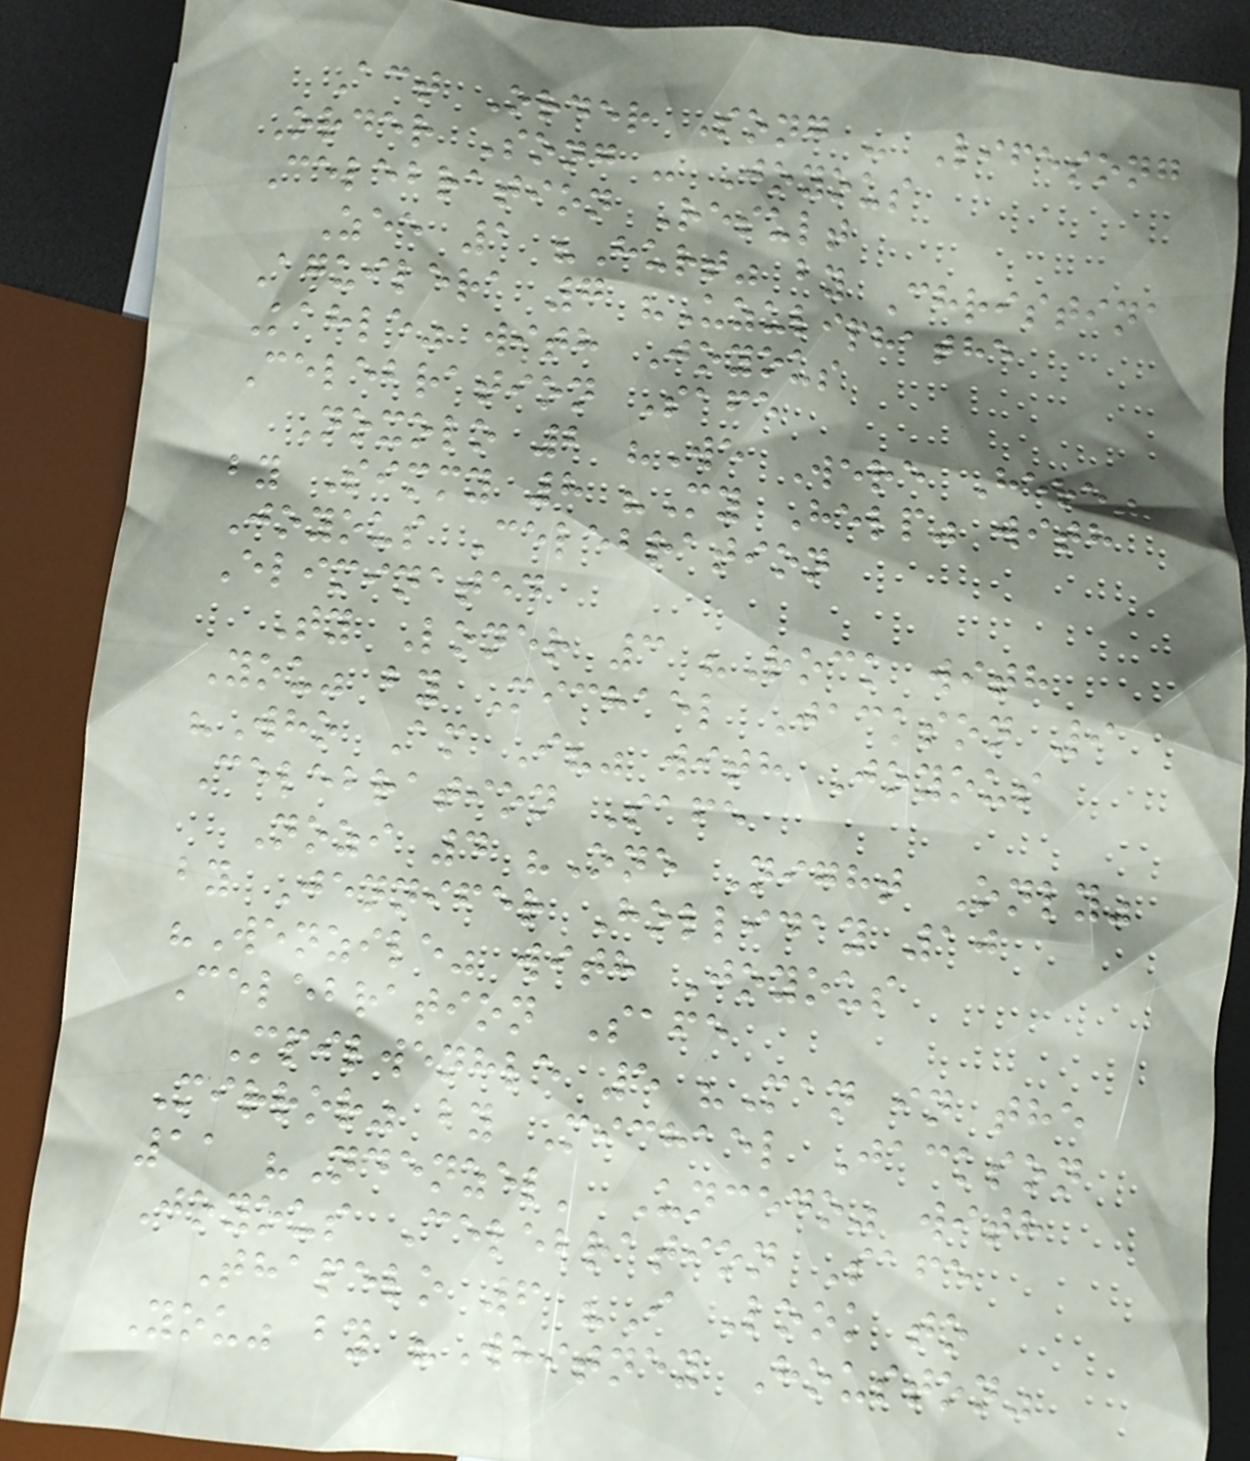Act Order Song - Lifesong
Order Song - Joyous
Celebration Result
Zee 1 "Hurt" by Christina
Aguilera 7 "Uzuliphathe
Kahle" with Joyous
Celebration Safe
Noxolo 2 "We Were Here"
by Simmy 8 "My Help" with
Joyous Celebration
Eliminated
Ty Loner 3 "Rock with
You" by Michael Jackson 9
"Who Am I?" with Joyous
Celebration Safe
Nozi 4 "One Night Only"
by Jennifer Holliday 10
"Wenzile" with Joyous
Celebration Safe
Mpilwenhle 5 "Man in the
Mirror" by Michael Jackson
11 "Ndenzel' Uncedo" with
Joyous Celebration Safe
Thapelo 6 "I Look to
You" by "Whitney Houston"
